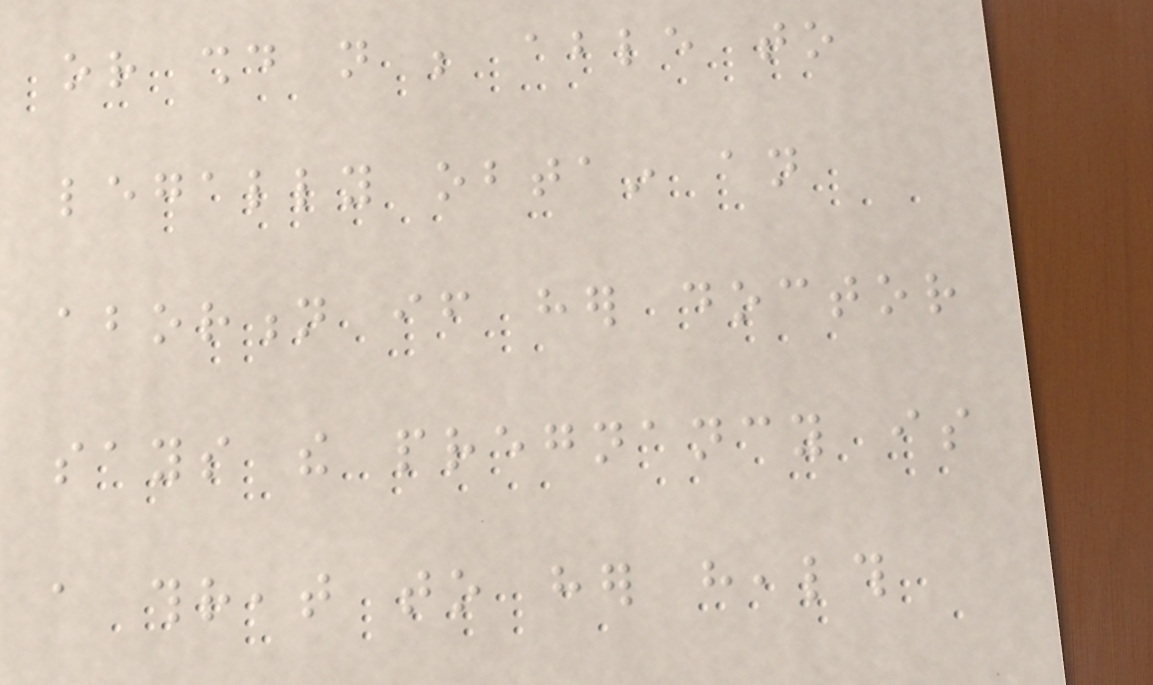or should not be able to
legally obtain an
abortion if her doctor
says the pregnancy is
a threat to her health
